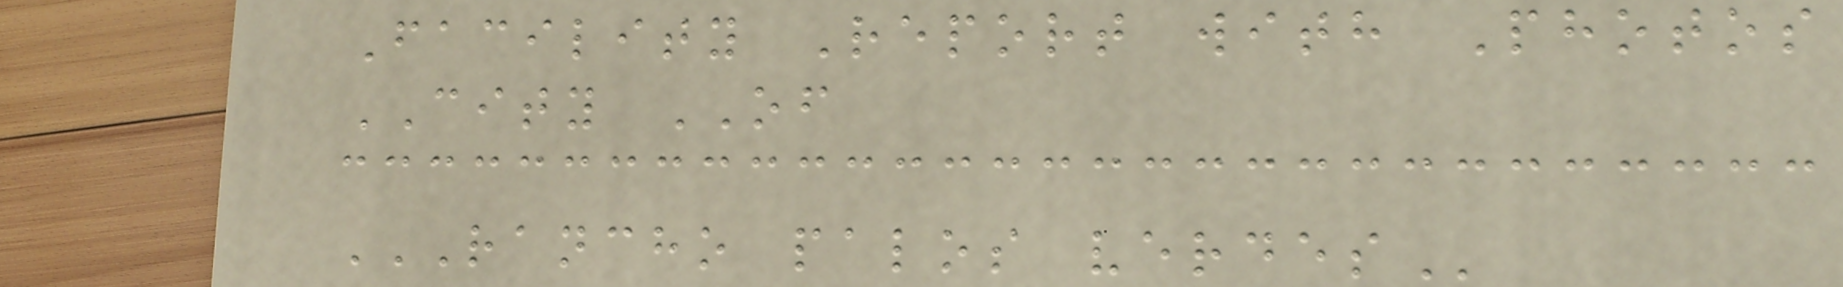Facility Report with Photos
CITY OF
RANCHO PALOS VERDES
